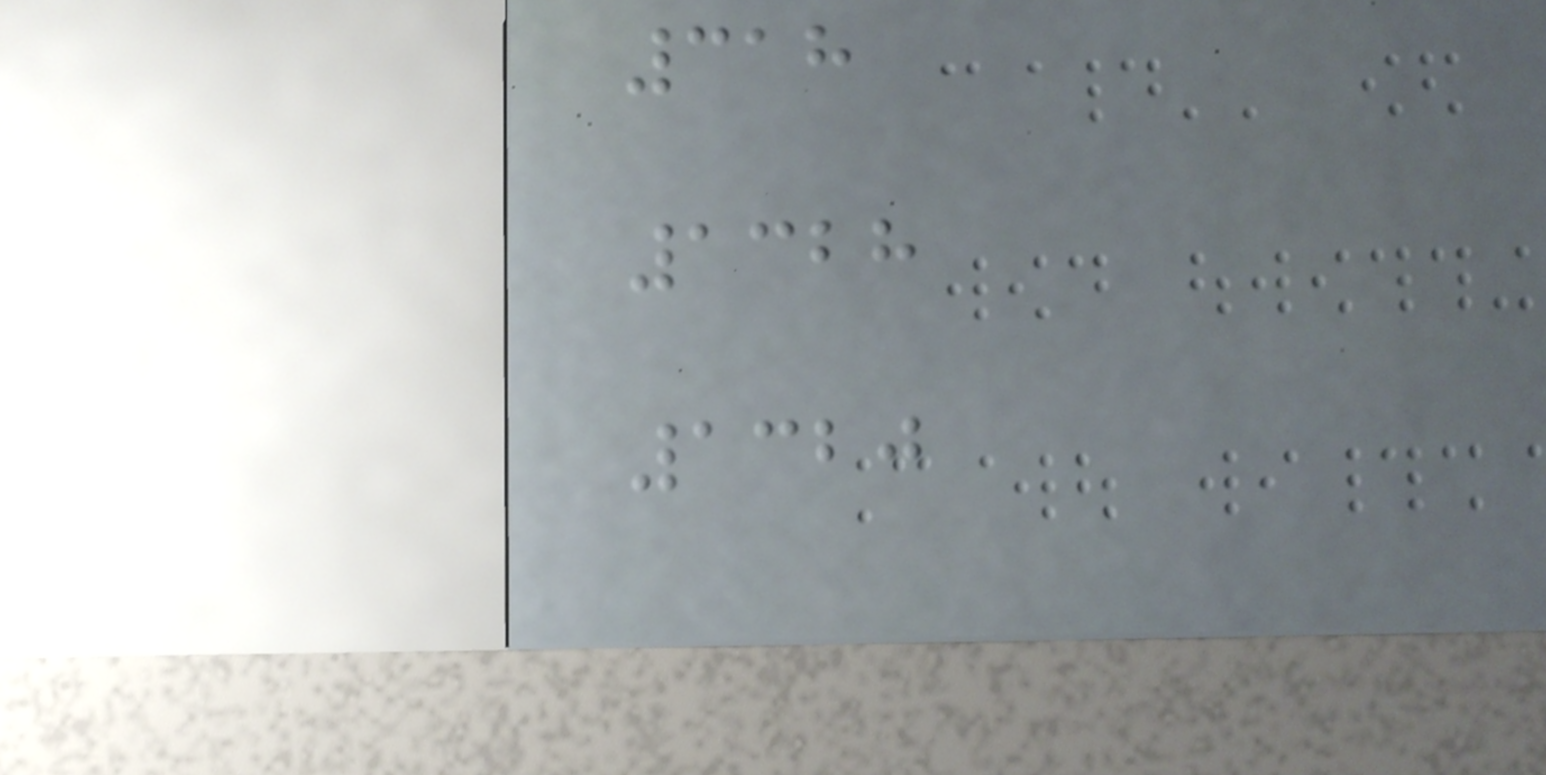318
1328
1320
